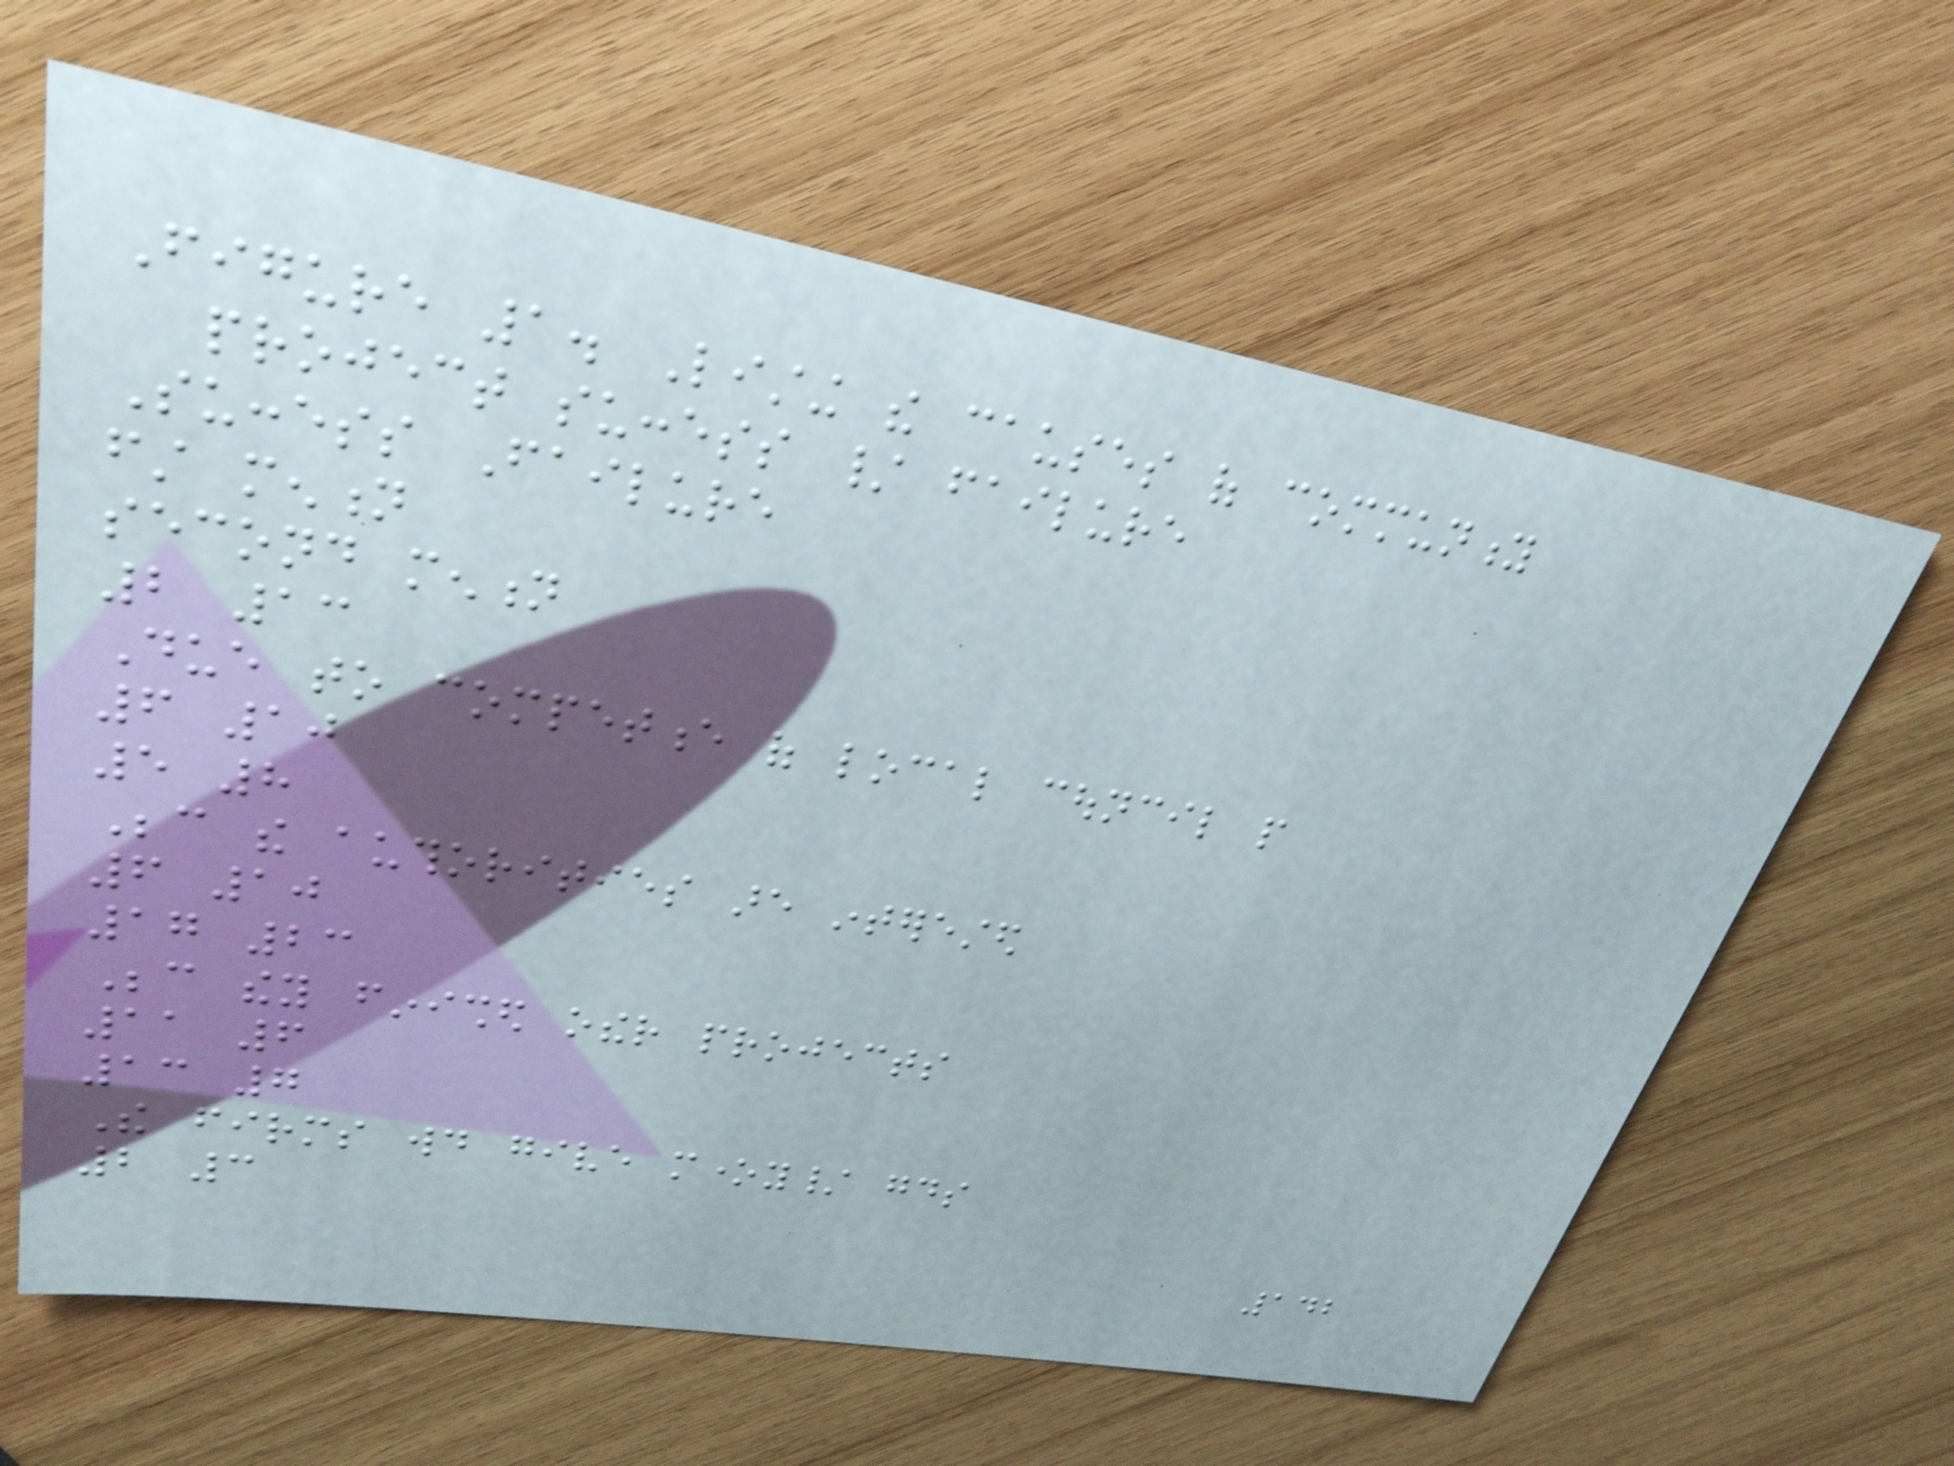Figure 1. Listing the causes of community
project success / failure
Success Failure
first mention
second mention
2 13
Due to competence of local council people
6 10
5 8
Because the authorities are interested
6 10
17 23
Because they finished other projects
11 6
13 7
The firms would give money/ goods
2 3
142
